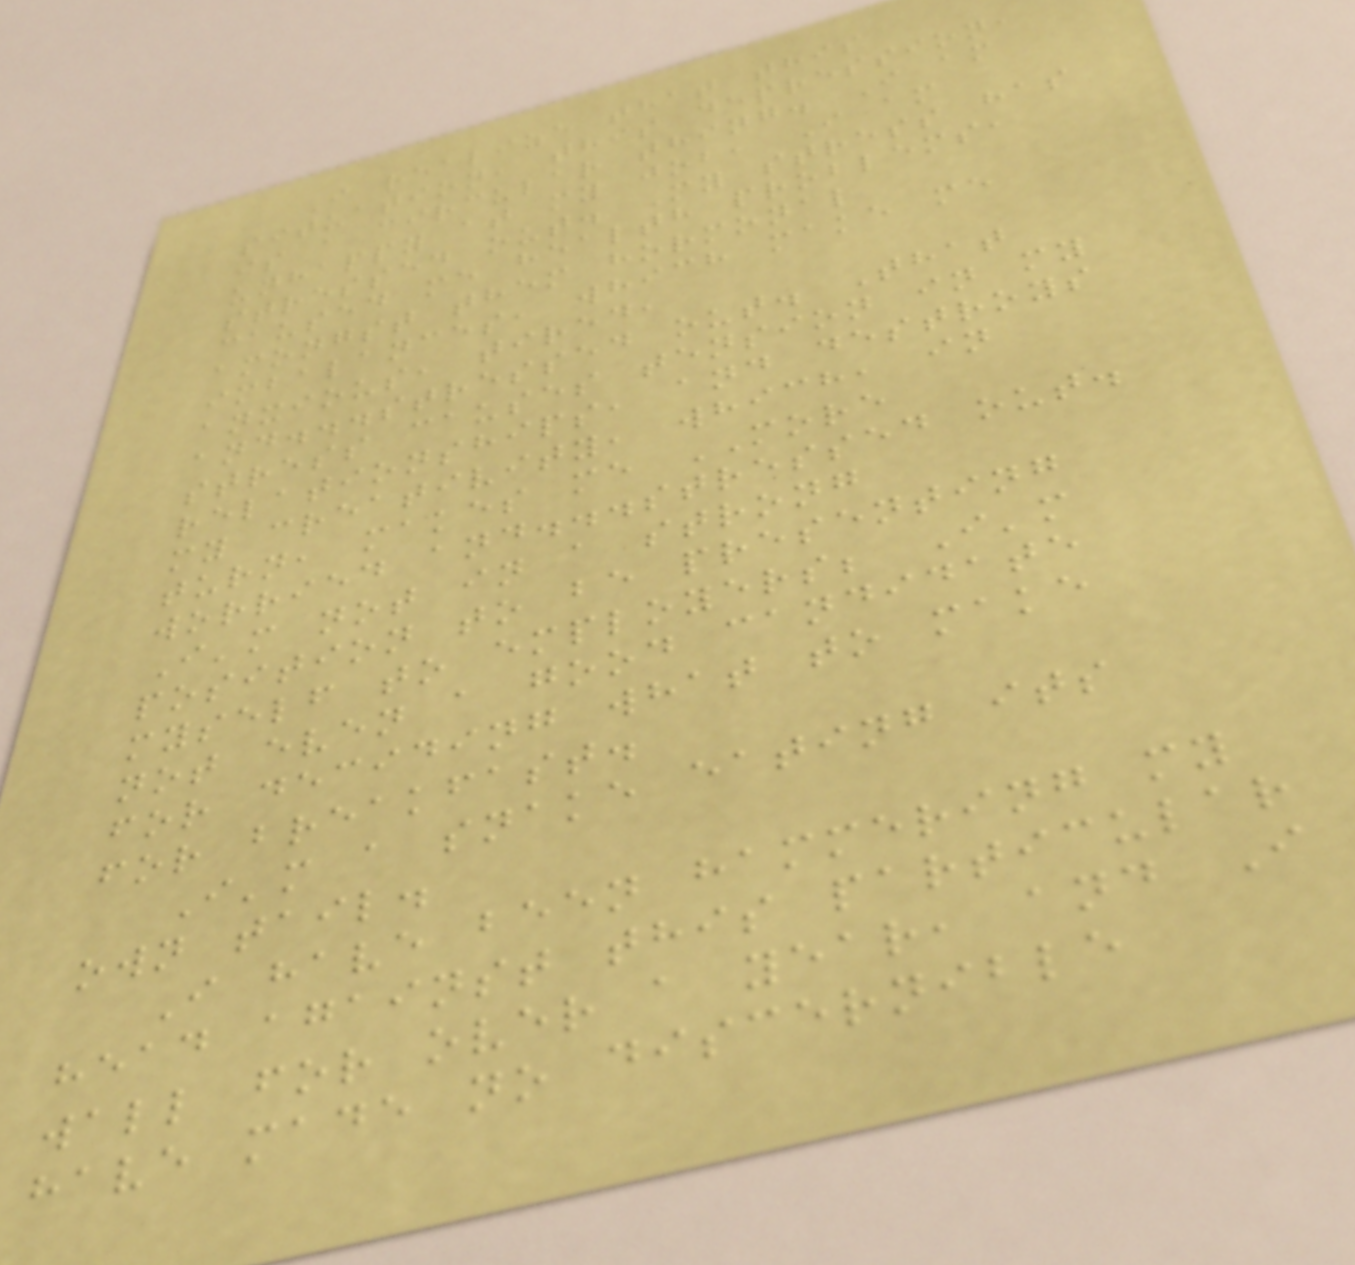I realize that this
situation, this depression,
is a circular thing. I am
unhappy at my job, I am
stressed out. My stress has
caused me health problems,
amongst them hormonal
imbalances, which make me
anxious, tired,
and...stressed out. That
stress causes tension in my
relationships, and destroys
my creativity, which, in
turn, makes me MORE
worried and...stressed out.
I'm not in a strong
position to be presenting
myself to employers; I'm
not even a good candidate
for deciding what to make
for breakfast.
I'm a snake eating its
own tail.
I have been hammering my
head against this particular
wall for over a year, and I
have made no discernible
